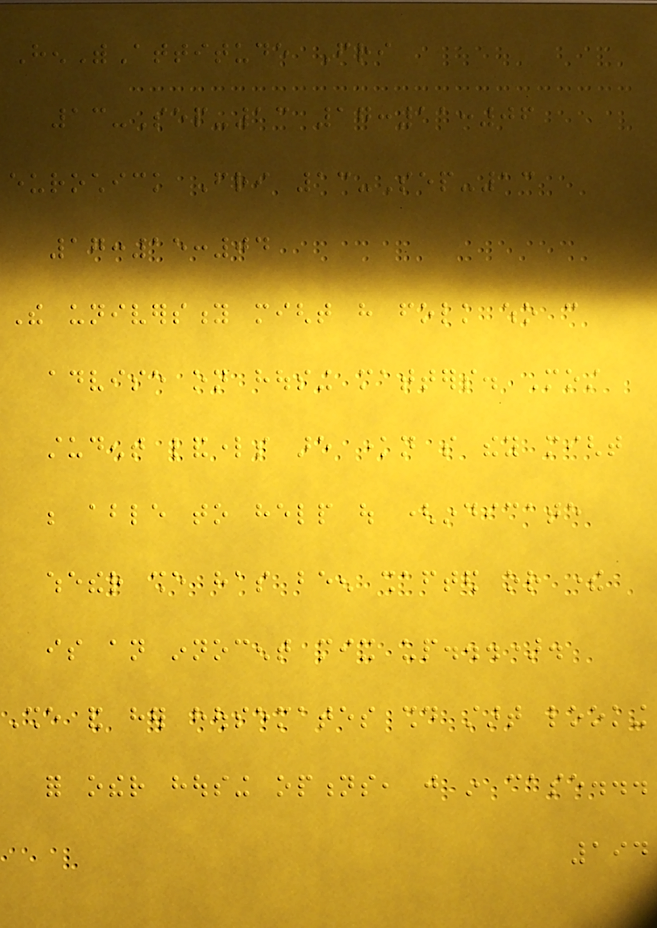HenWithAttitude Fri
13-Sep-13 17:11:06
eurochick Fri 13-Sep-13
17:15:04
The university might have folk who can
advise on housing matters. Most
student landlords are known so they might
be able to help out (indicate
whether she has been shafted or there
is an innocent mix up...).
She and her housemates should start looking
for other housing options, just in case...
194
